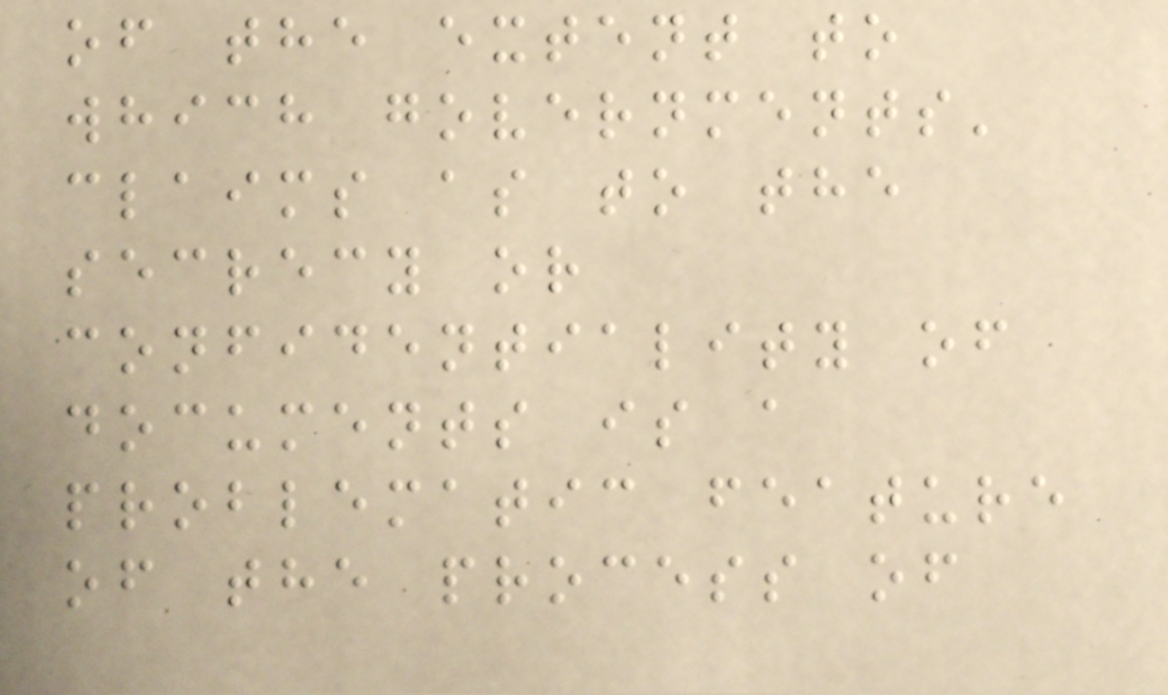of the extent to
which governments'
claims as to the
secrecy or
confidentiality of
documents is a
problematic feature
of the process of
